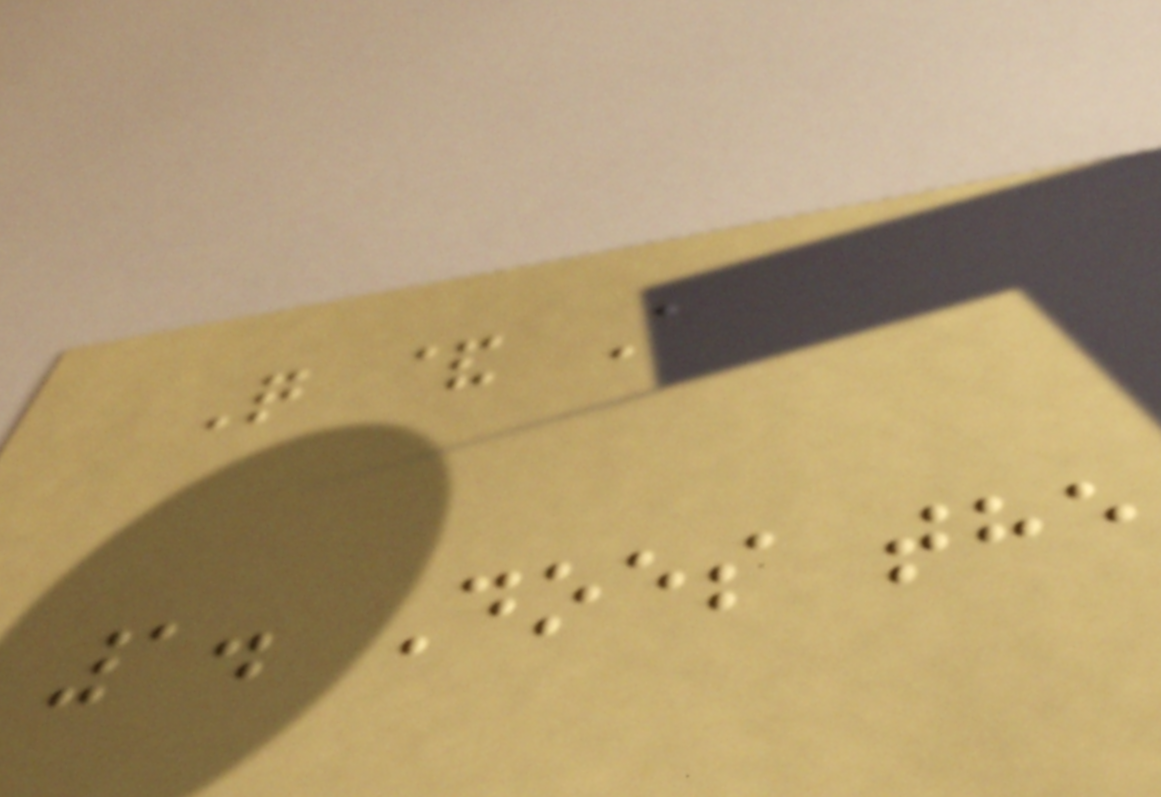Q & A
1. Does the
